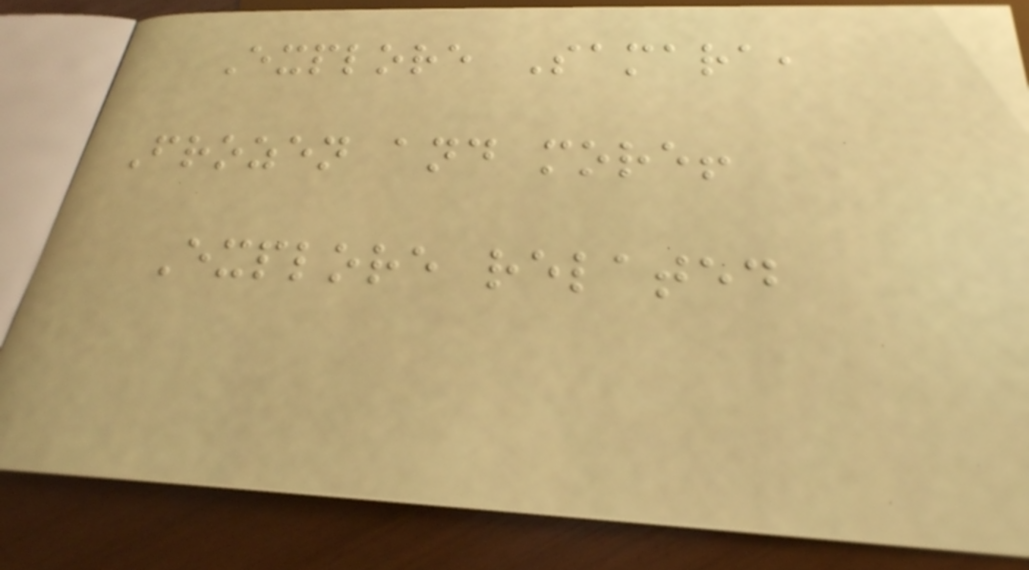Explore Samara,
Frozen and more!
Explore related
